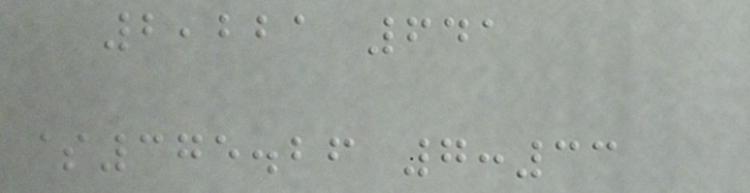2,221 641
$375.26 7:33
